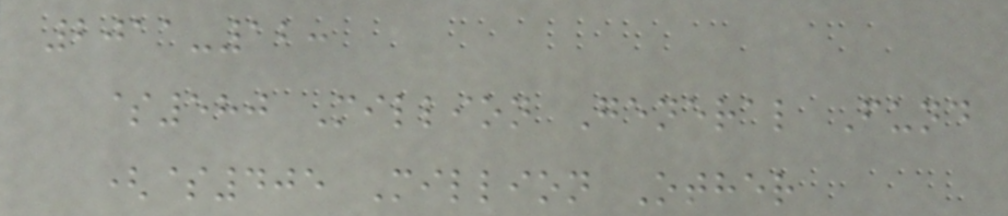2011-12:
$580 Million General Fund
($405 Million Other
